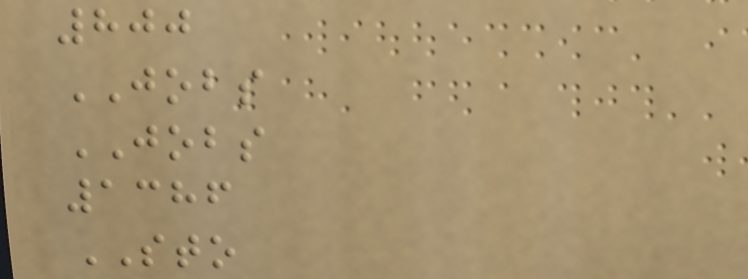800
JOBS
JOBS
1386
STO
